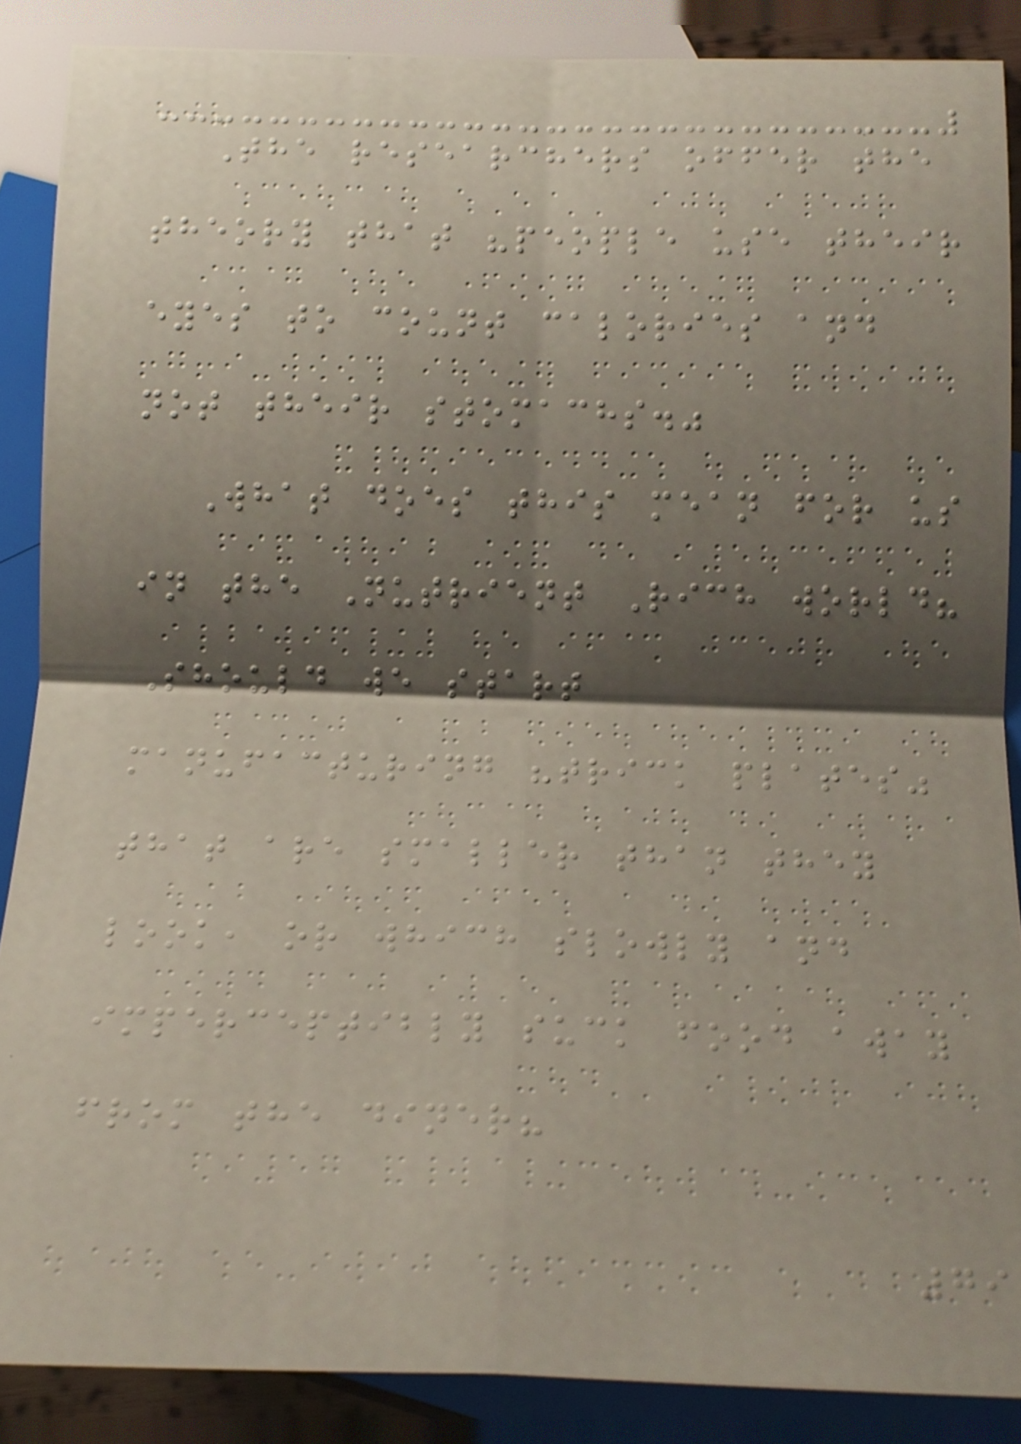The researchers offer the
theory that "people use their
eyes to count calories and
not their stomachs."
What does this mean for us
in the Nutrient Rich world?
Should we start
manufacturing "trick plates"
that are smaller than they
look, or which slowly and
imperceptibly suck food away
from the diner?
79
